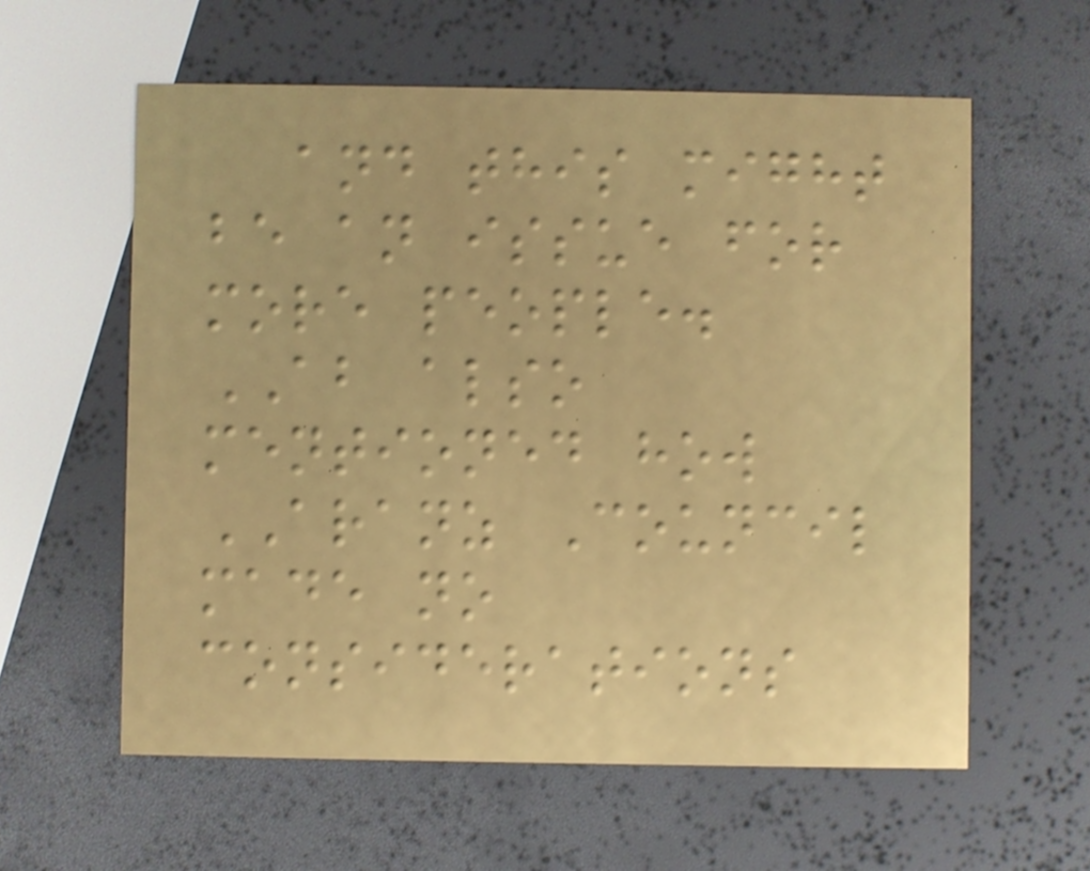and this might
be an issue for
more people.
AB also
mentioned how
ARANZ Council
made no
considerations
